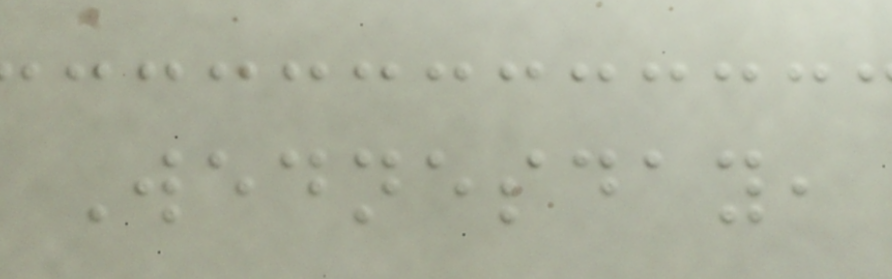Wednesday,
